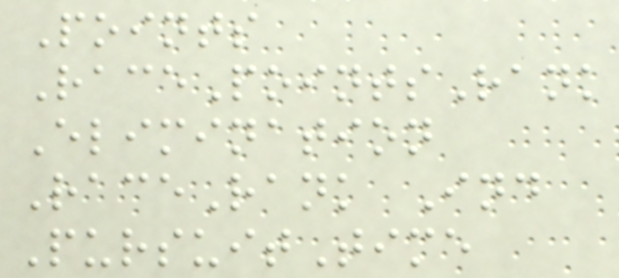Points
RacePointsRank
Elimination
RaceRank Ind
PursuitTime
